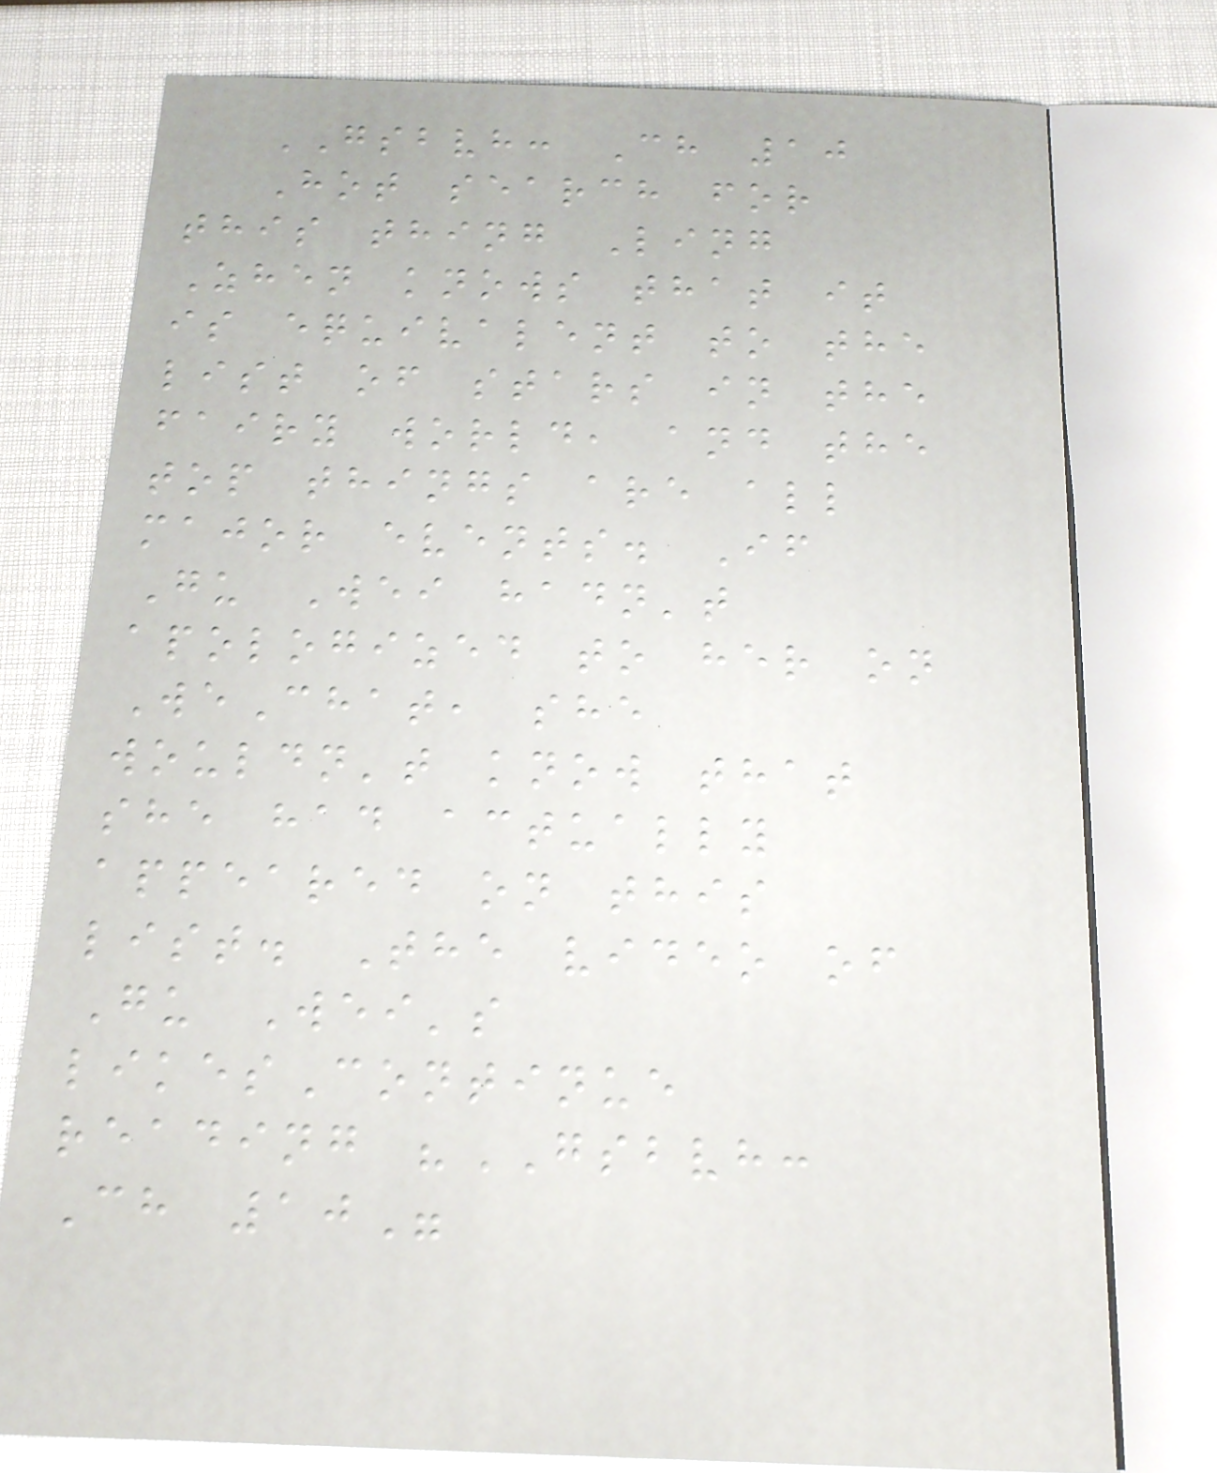GSBVH: Ch 10
Hot search for
this thing Ling
Zhen knows that it
is equivalent to the
list of stars in the
fairy world, and the
top things are all
major events. If
Gu Wei hadn't
apologized to her on
WeChat, she
wouldn't know that
she had actually
appeared on this
list. The video of
Gu Wei's
likesContinue
reading "GSBVH:
Ch 10"
